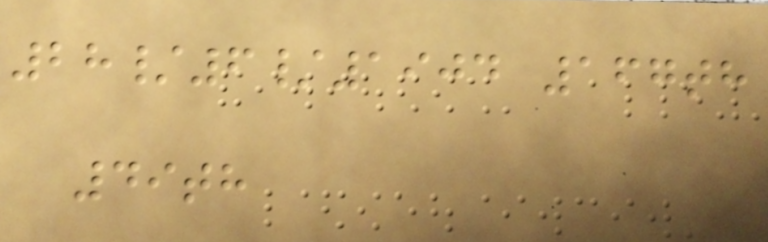28/6/1904 167th
49th
